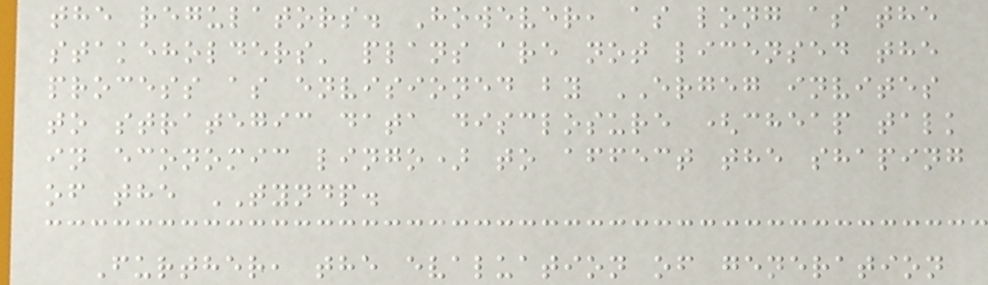the regulators. However, as long as the
stakeholders' plans are not licensed the
process as envisioned by ERGEG invites
to strategic data disclosure (cheap talk
in economic lingo) to affect the shaping
of the TYNDP.
Further, the evaluation of generation
